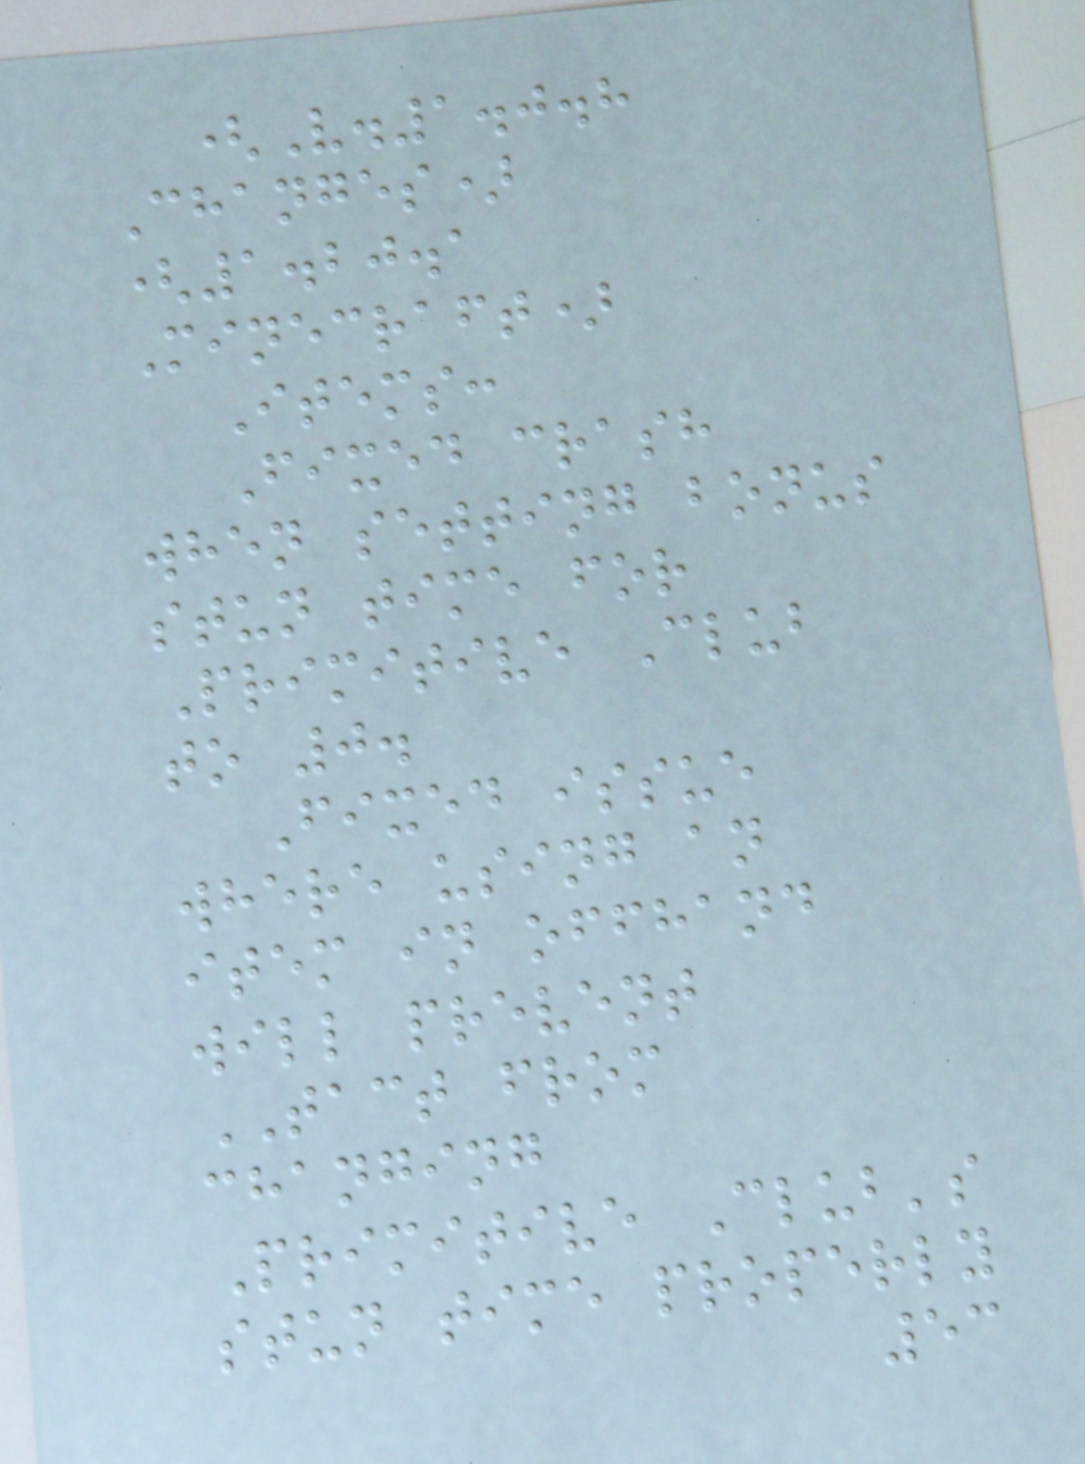(V.1.0.8
Changes)
(1.20.1
Minecraft)
Items:
Fixed crash
when setting bonus
stun time for
Primitive Club
to 0.
Fixed issue
where using an
item in offhand
will prevent
TACT from
changing
Primitive Club's
stun time properly
53
